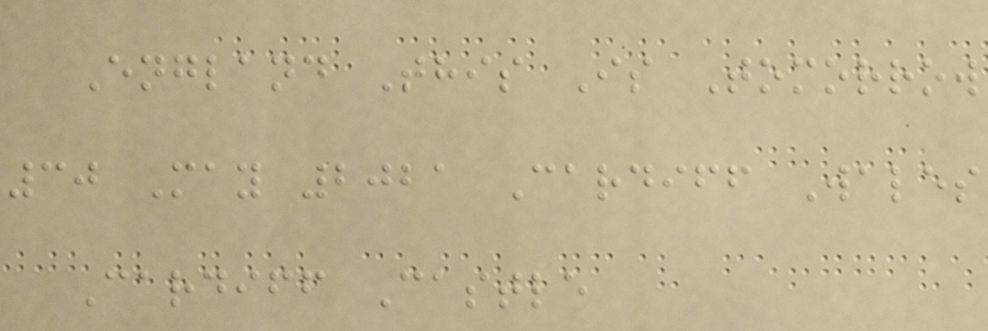England This Is Tomorrow
30 May 2021 Cardiff Wales
Cardiff Castle
